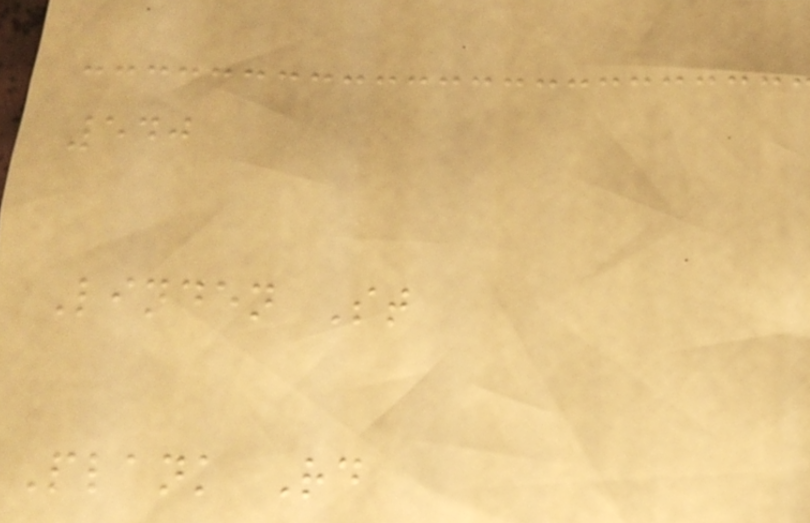540
Linden St
Plank Rd
